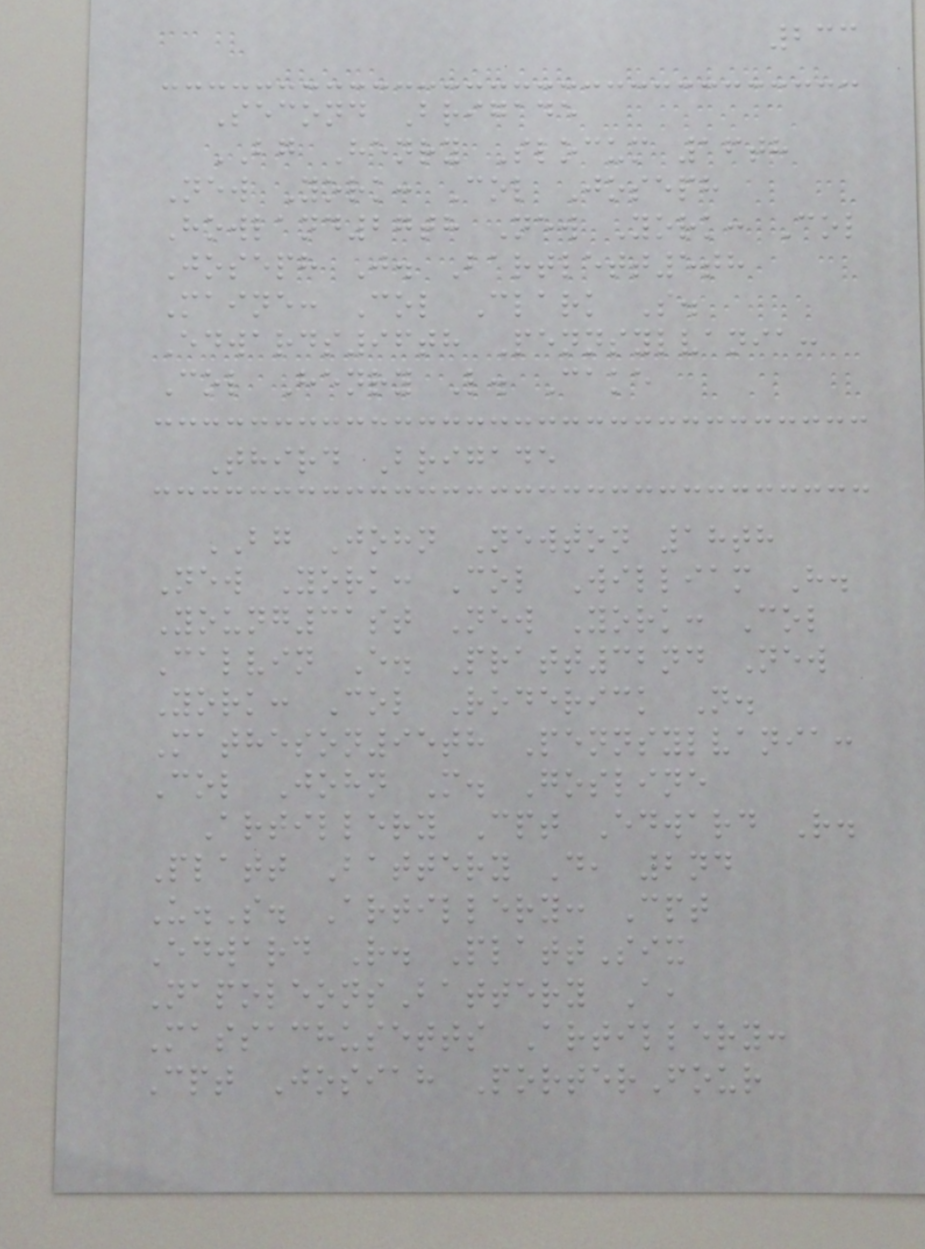233
Second Brigade
BG Henry Slocum 16th
New York: Col Joseph
Howland27th New York: Col
Joseph J. Bartlett5th
Maine: Col Clark S.
Edwards96th Pennsylvania:
Col Henry L. Cake
Third Brigade
BG John Newton 18th
New York: Col William H.
Young31st New York: Col
Calvin E. Pratt32nd New
York: Col Roderick N.
Matheson95th Pennsylvania:
Col John M. Gosline
Artillery Cpt Edward R.
Platt Battery D, 2nd
U.S. Artillery: Cpt
Edward R. PlattSix
NapoleonsBattery A,
Massachusetts Artillery:
Cpt Josiah PorterFour
